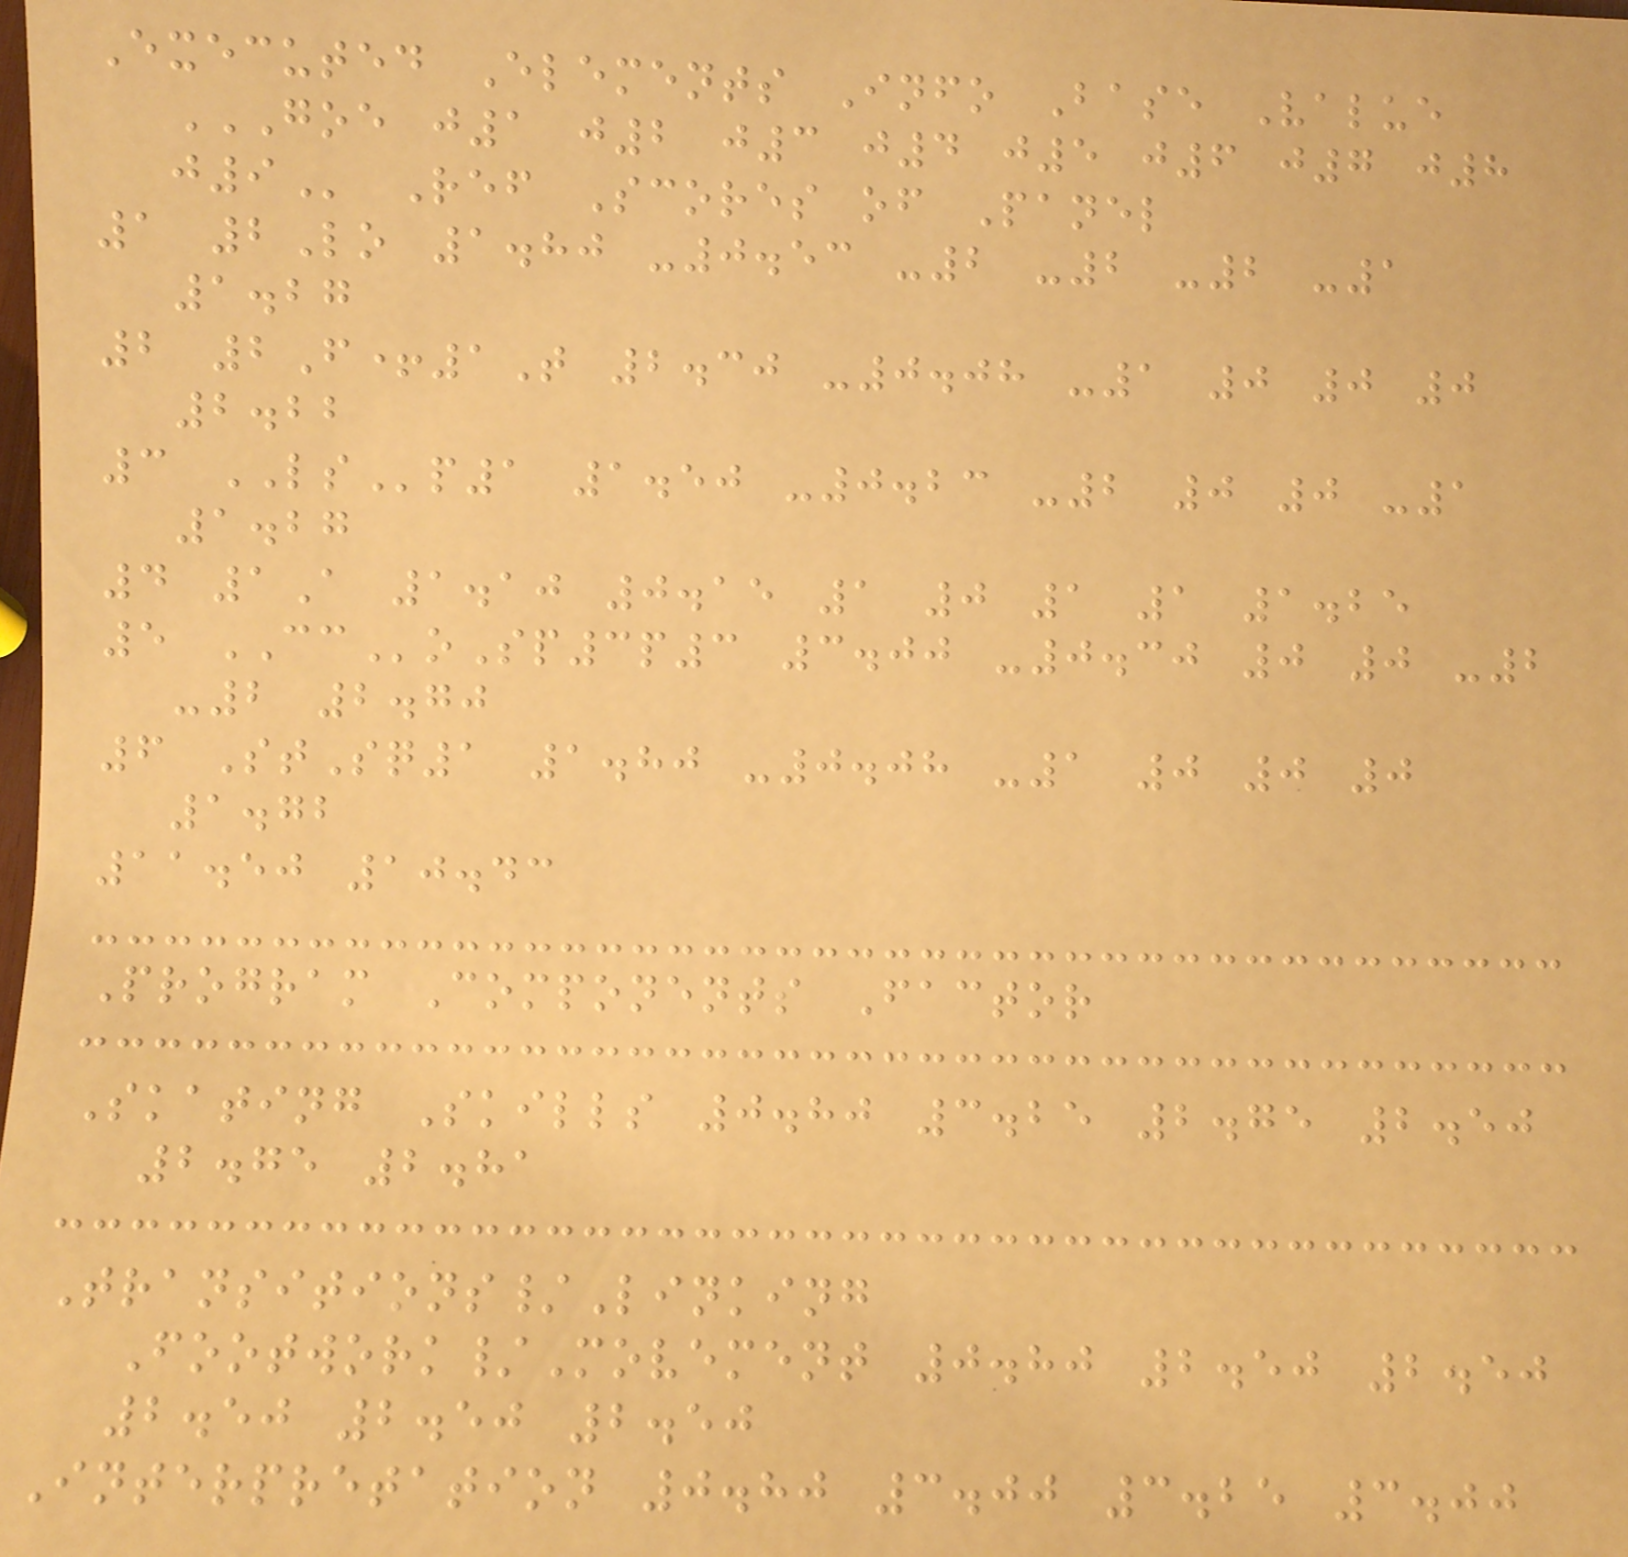Executed Elements Info Base Value
GOE J1 J2 J3 J4 J5 J6 J7 J8
J9 Ref Scores of Panel
1 2Lo 1.80 -0.53 -2 -2 -2 -1
1.27
2 2F+1T 2.30 -0.08 -1 0 0 0
2.22
3 LSp1 1.50 -0.23 -2 0 0 -1
1.27
4 1A 1.10 0.15 1 0 1 1 1.25
5 CCoSp3p3 3.00 -0.30 0 0 -2
-2 2.70
6 StSq1 1.80 -0.08 -1 0 0 0
1.72
11.50 10.43
Program Components Factor
Skating Skills 0.80 3.25 2.75 2.50
2.75 2.81
Transitions/Linking
Footwork/Movement 0.80 2.50 2.50
2.50 2.50 2.50
Interpretation 0.80 3.00 3.25 3.00
